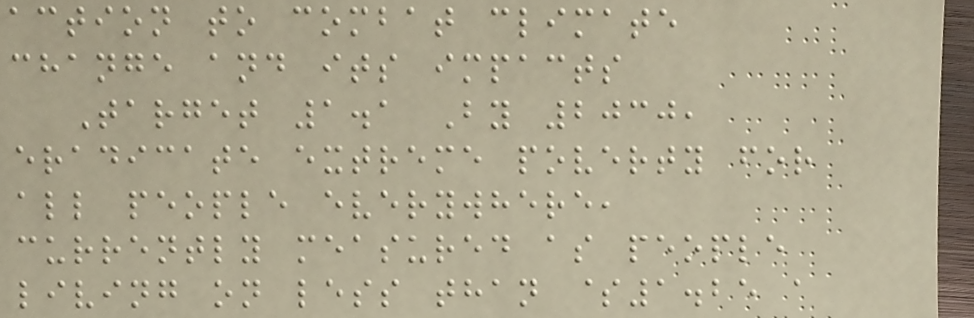action to combat climate
change and its impacts
Target 1.1 By 2030,
eradicate extreme poverty for
all people everywhere,
currently measured as people
living on less than $1.25 a
